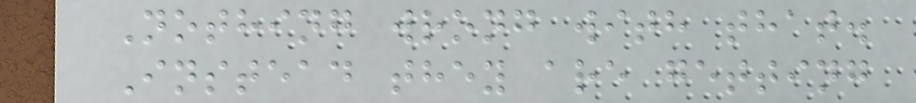Nothing wrong with that.
Instead they are getting
